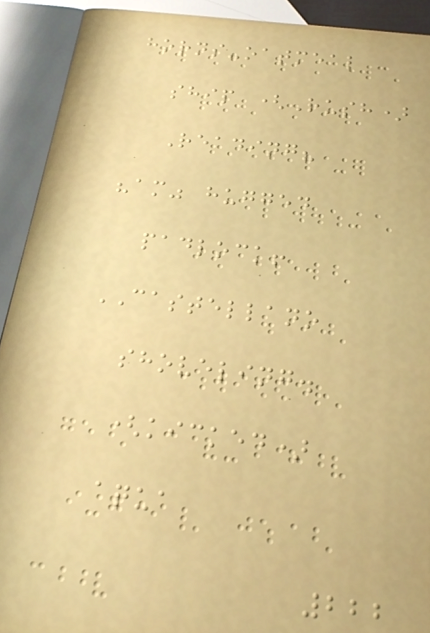horns-oatmeal
ship (Rush)
Reading?
"am" hugged
padlock!
CASTELLANO
shoveling.
(kicked)
aqua
222
